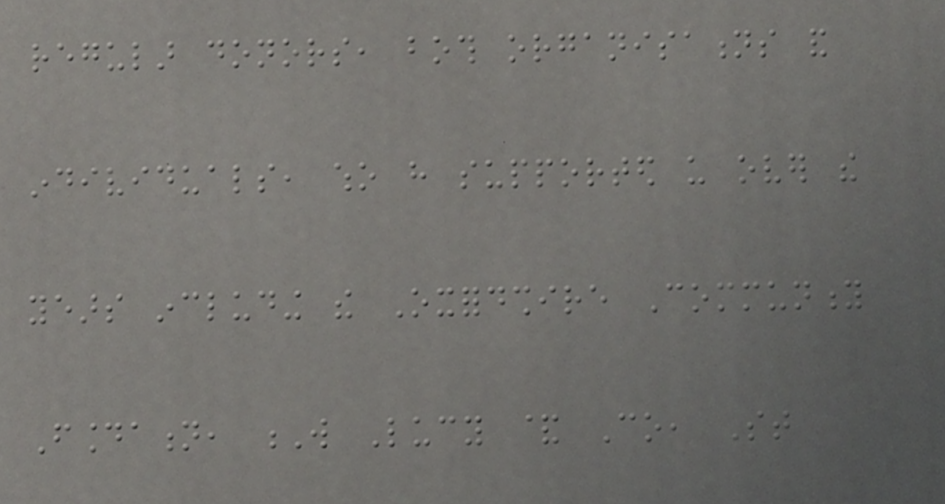regular donors, both organisations and
individuals, who have supported us over the
years including the Oxfordshire Community
Foundation, W Lucy & Co, St
